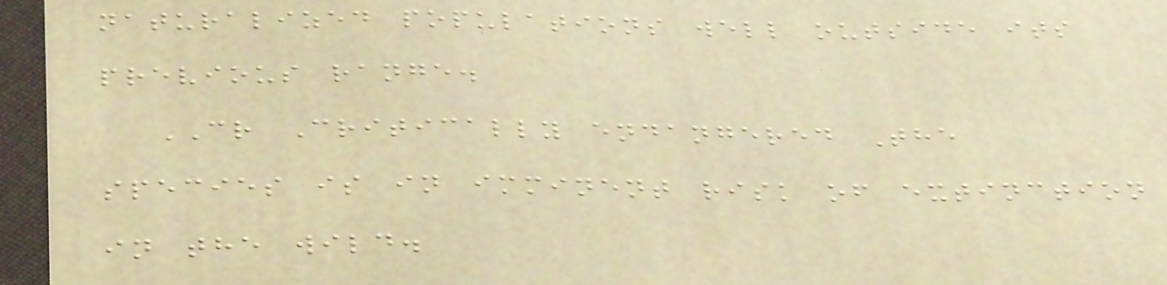naturalized populations well outside its
previous range.
CR Critically endangered The
species is in imminent risk of extinction
in the wild.
